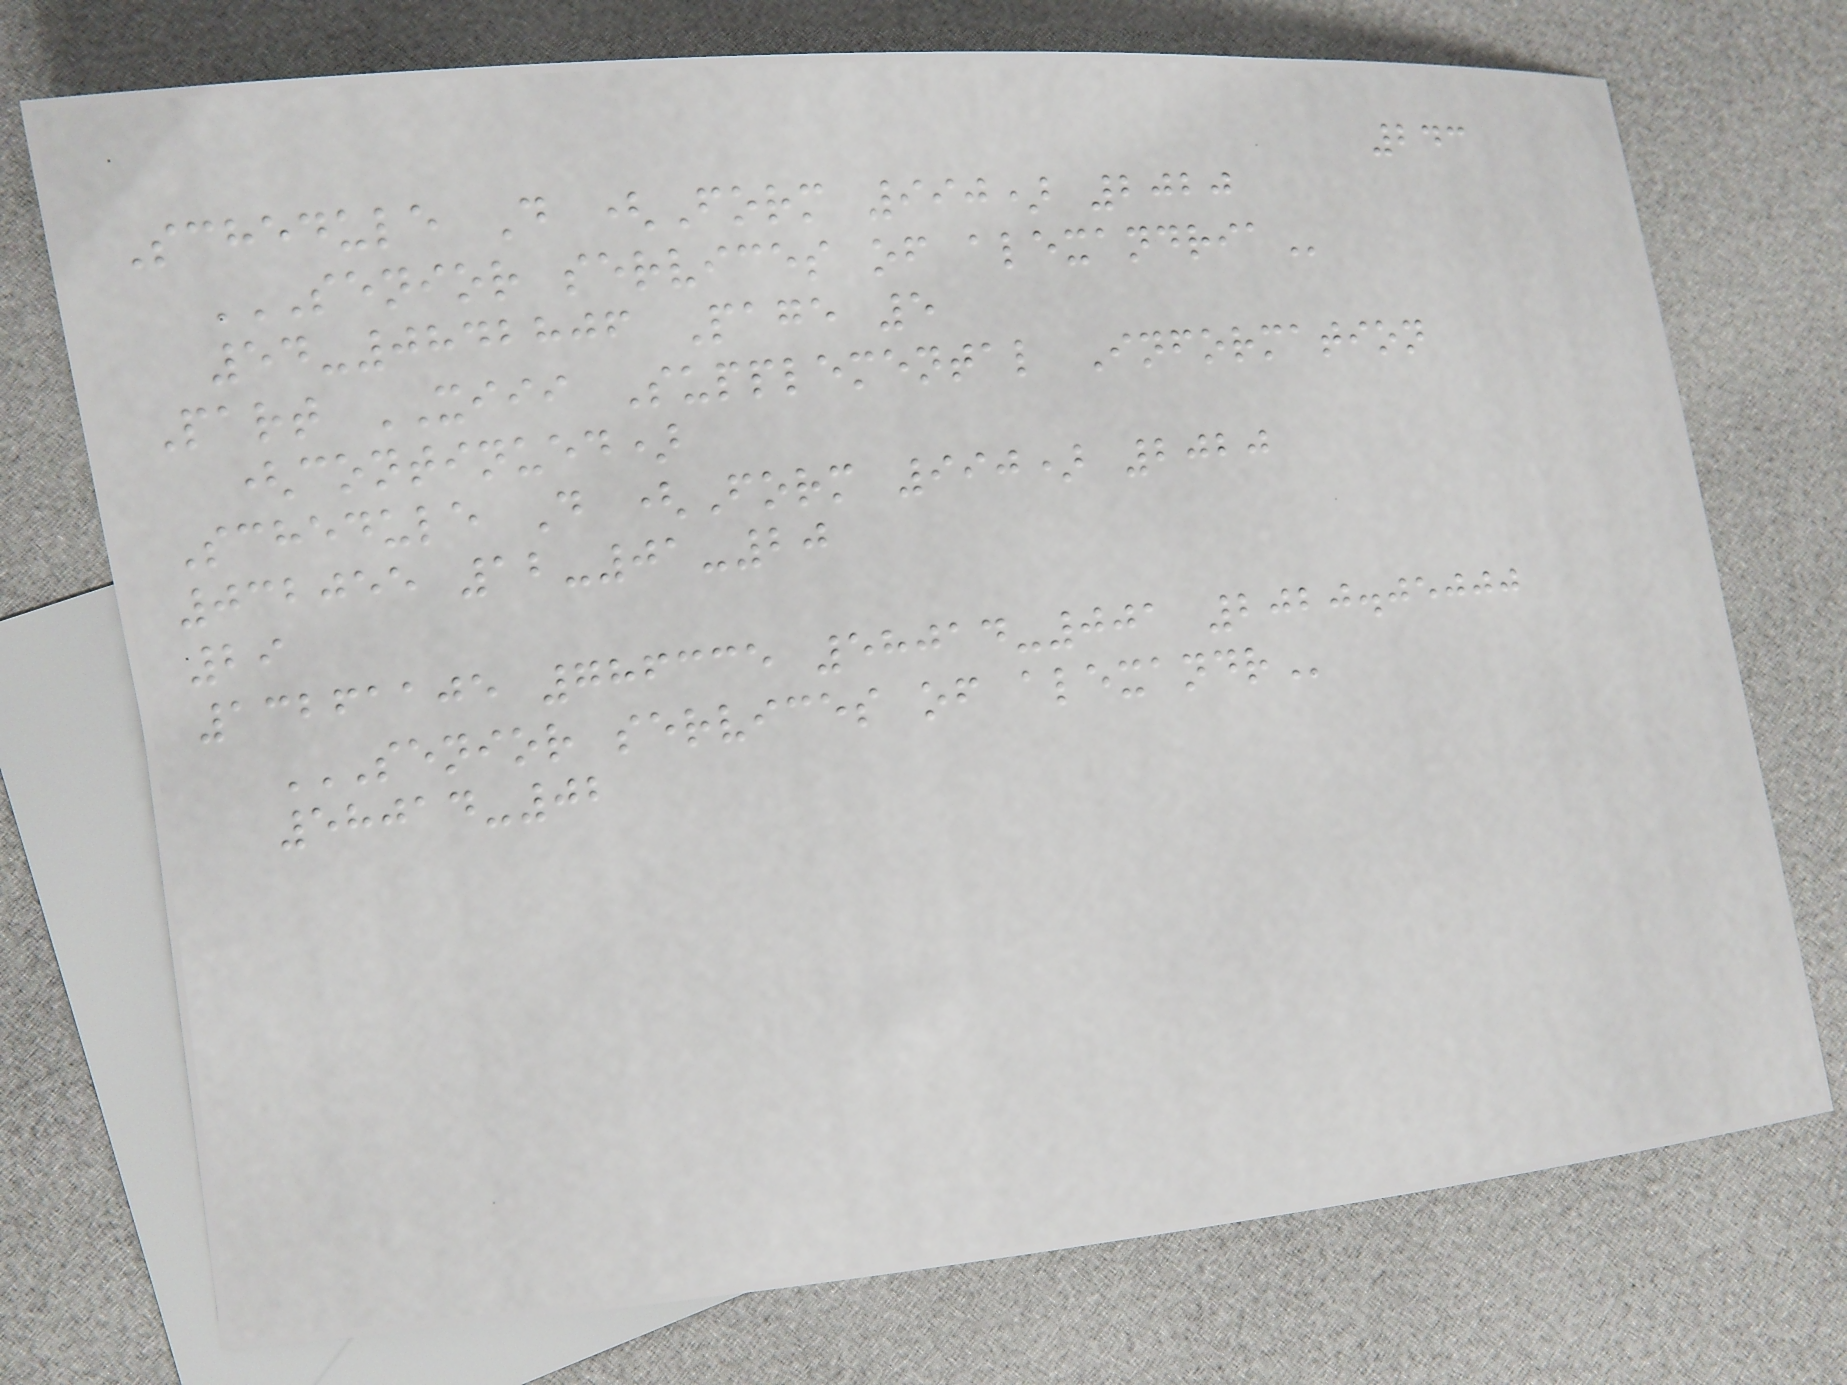243
Schedule D (Form 990) 2020
SENIOR SERVICES OF ALEXANDRIA
54-0842806 Page 5
Part XIII Supplemental Information
(continued)
Schedule D (Form 990) 2020
032055 12-01-20
29
13261105 786335 58014-001 2020.05000
SENIOR SERVICES OF ALEXANDR
58014-02
